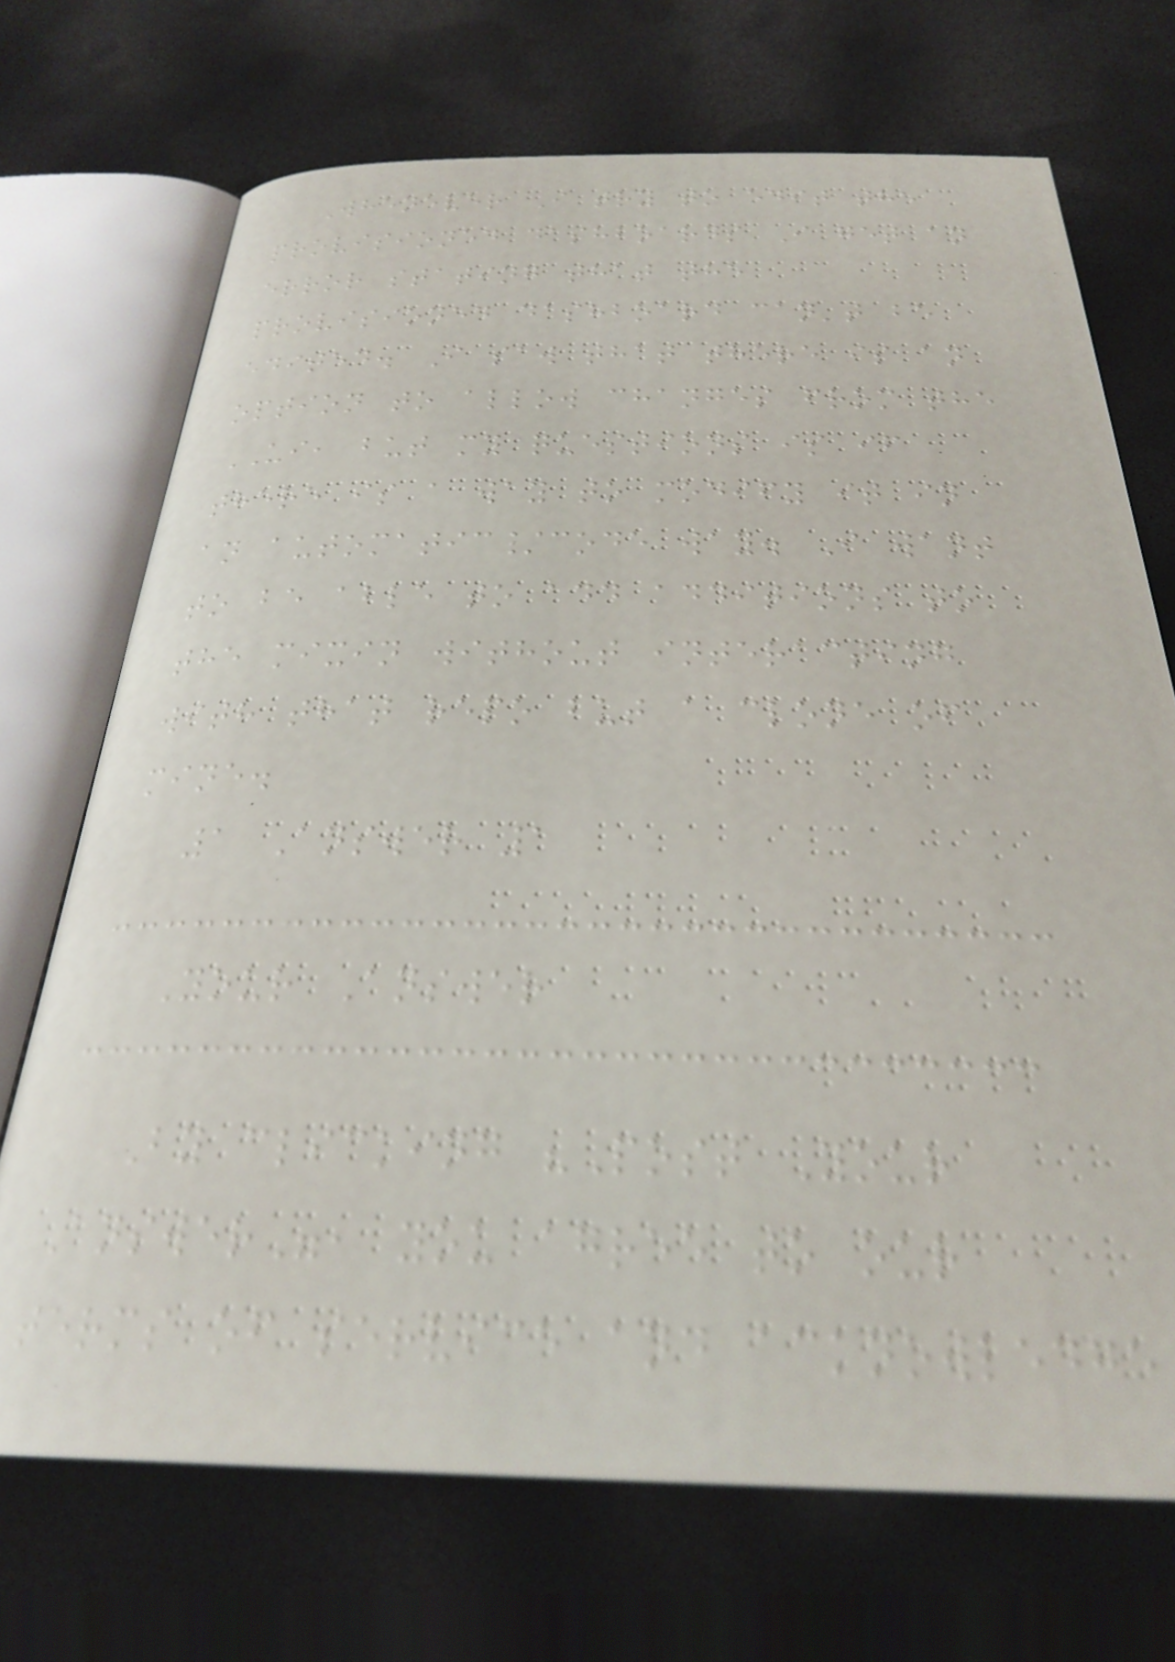Whenever I try to edit the
provisioned dashboards I get an
error stating that the
provisioned dashboard can't be
edited. I saw that there is an
option to allow changes from the
UI, but my questions is if
there is a way to modify it in
an automatic/code way. I want
to be able to add additions to
the mixin without interacting
with that repo but a clone of
mine.
1 Answer 1
Your Answer
By clicking "Post Your
Answer", you agree to our
terms of service and acknowledge
